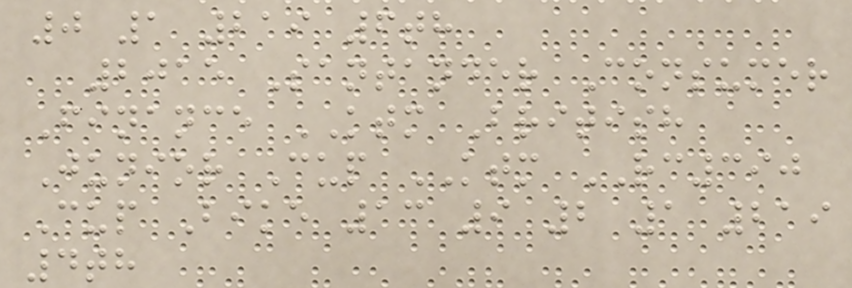0 1 219 6th
2015 Santander Consumer
Finance KTM British
Junior Cup KTM RC390
Cup Bike 13 9 2 1 219
4th
